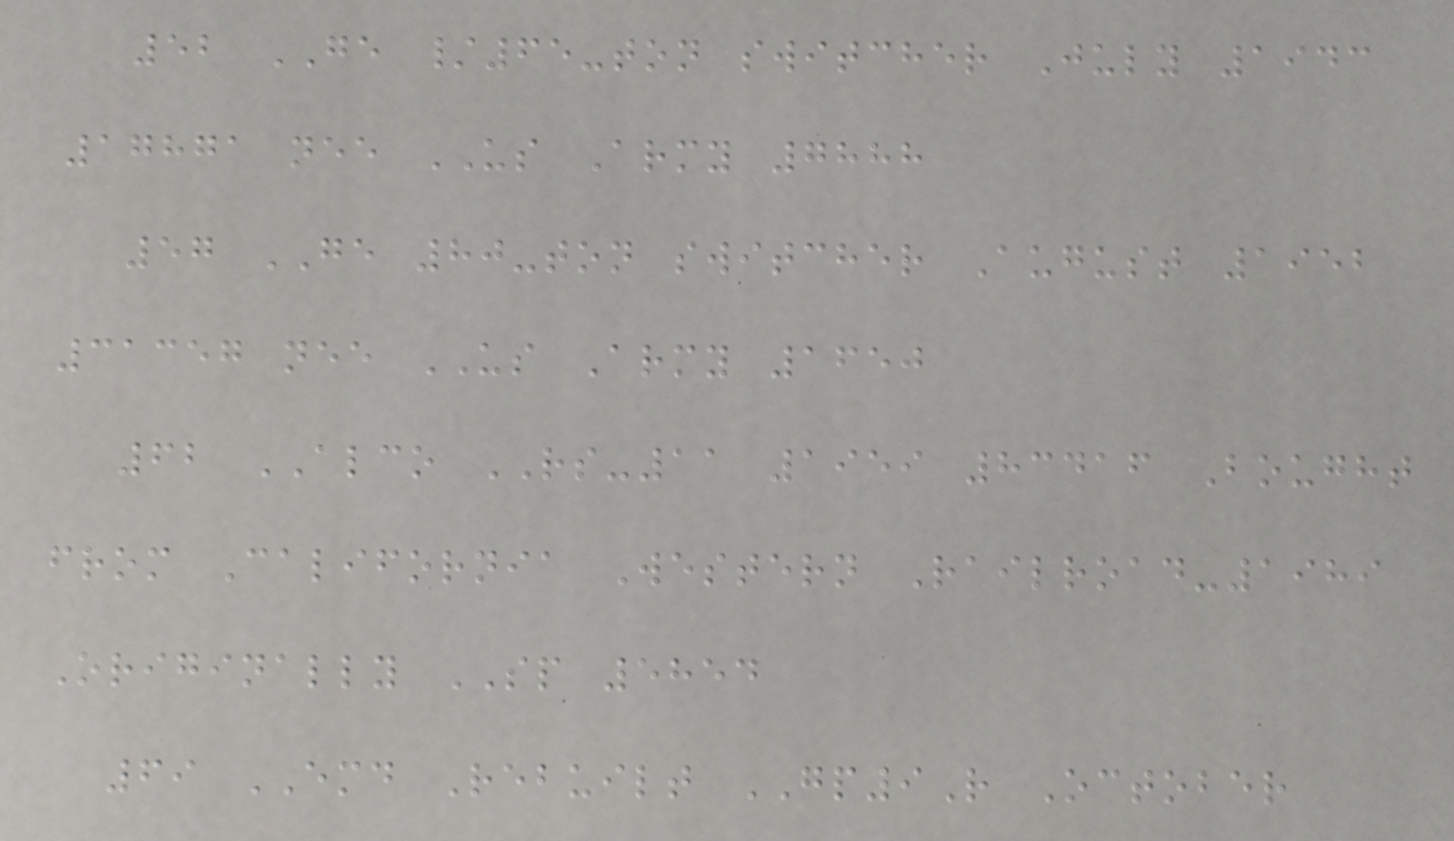52 GE /65-ton switcher July 1943
17871 nee US Army 7888
57 GE 80-ton switcher August 1952
31357 nee US Army 1650
62 ALCO RS-11 1959 83416 Bought
from California Western Railroad-1989
Originally SP 5854
69 EMD Rebuilt GP9R October
